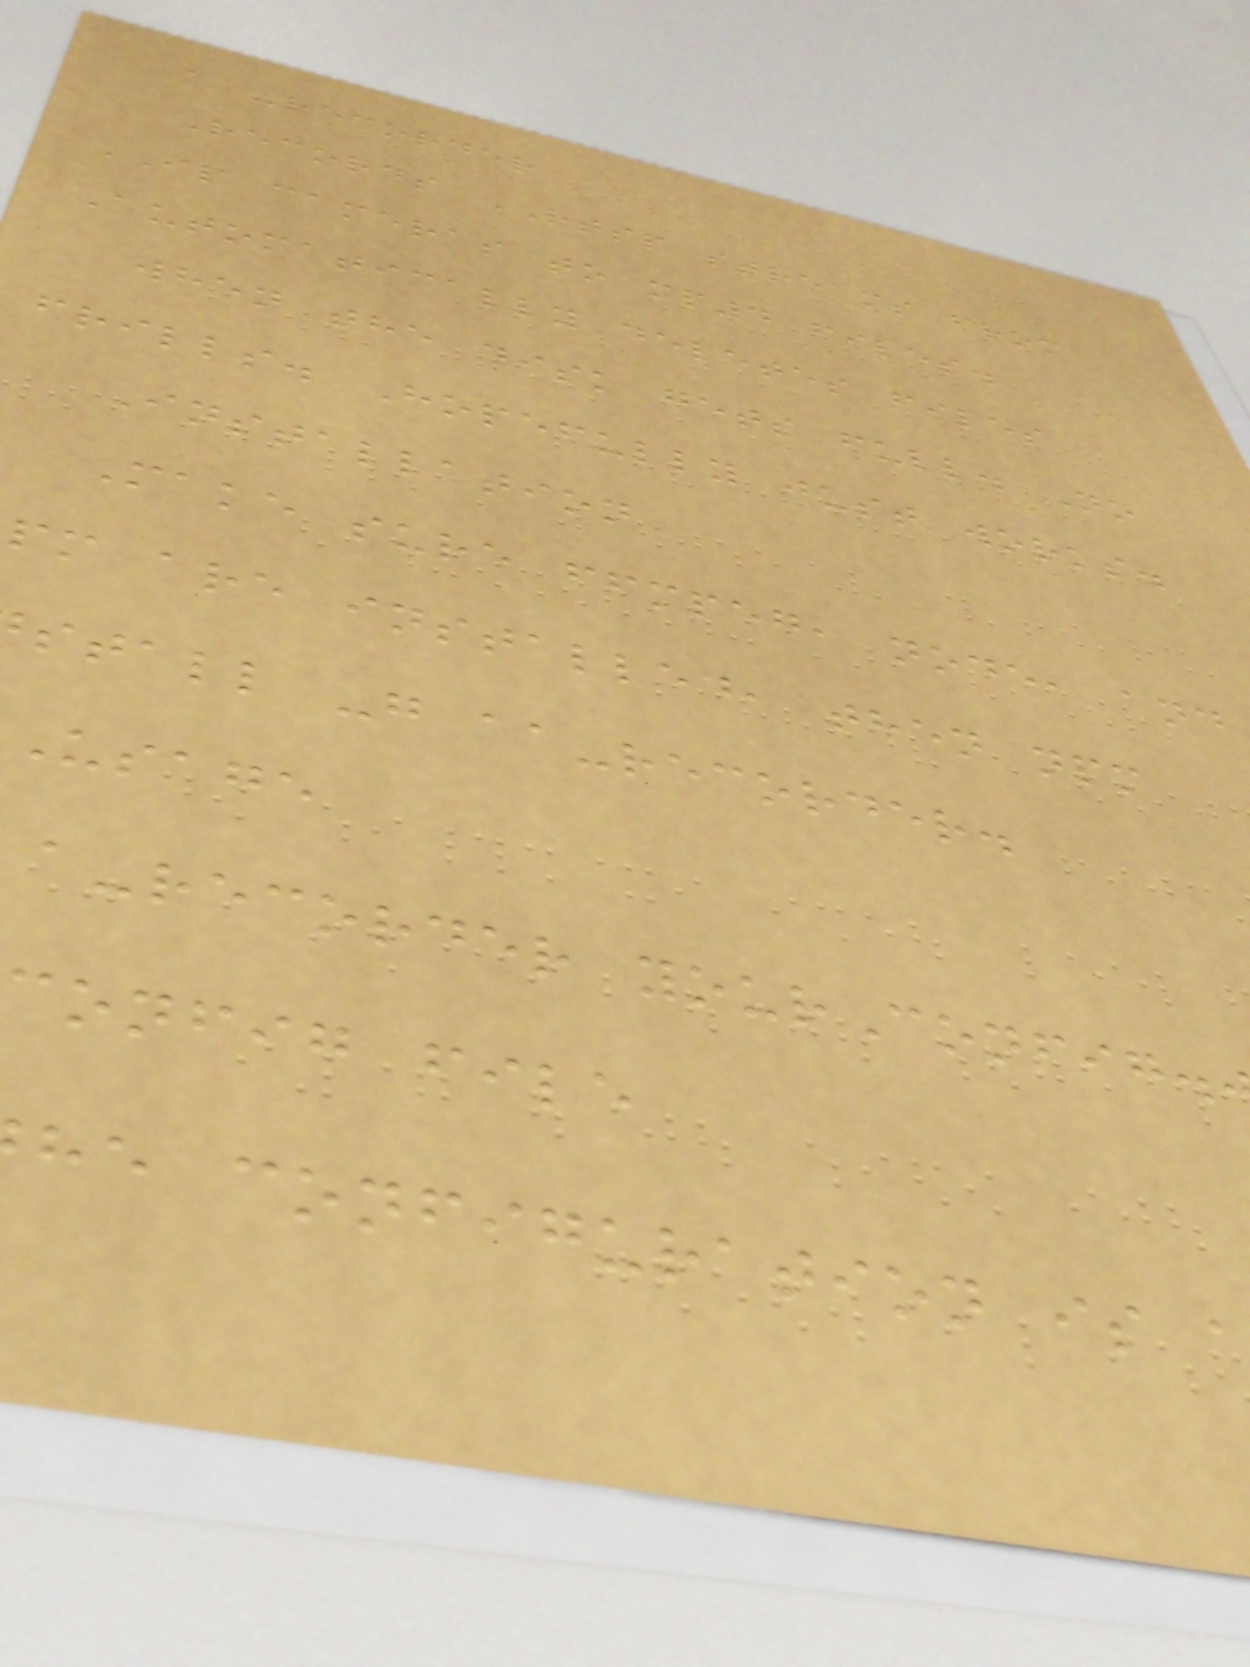aa-recorder
Records RTSP streams from
IP cameras to mp4 files.
Automatically deletes files
when the disk gets full. No
frills. Hopefully just works.
Installation
Make sure ffmpeg, node, and
pm are installed, then npm
stall -g aa-recorder.
Usage
a-recorder yourConfig.
config file
he configuration is
